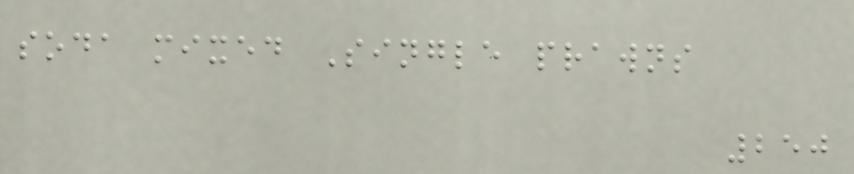soda mixed Single prawns
250
